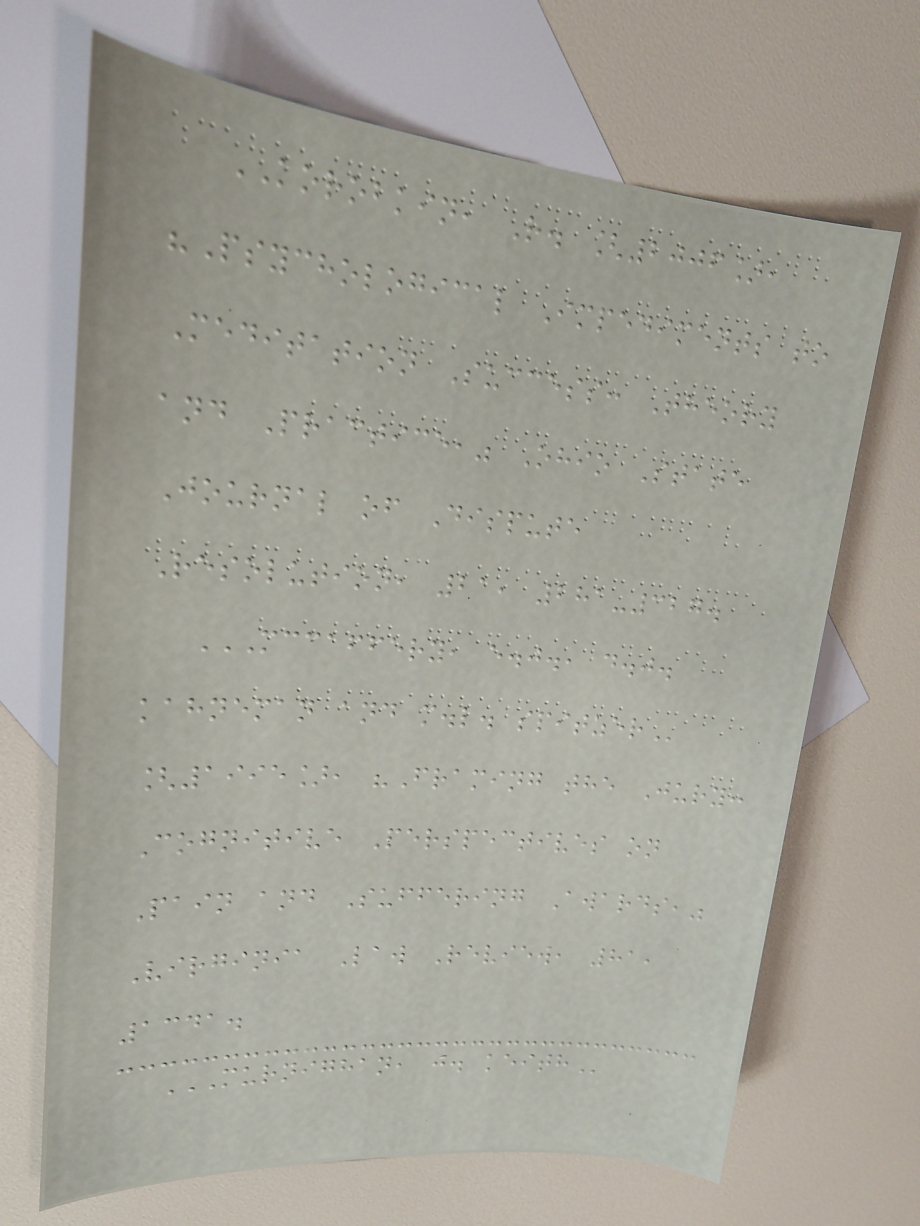KOROBKIN, R. [2006],
"Psychological Impediments to
Meditation Success: Theory
and Practice," Ohio State
Journal of Dispute
Resolution, 21, 281-327.
MCCAFFERY, E.J., D.J.
KAHNEMAN AND M.L. SPITZER
[1995], "Framing the Jury:
Cognitive Perspectives on
Pain and Suffering Awards,"
Virginia Law Review, 81,
1341.
MURNIGHAN, J. KEITH
